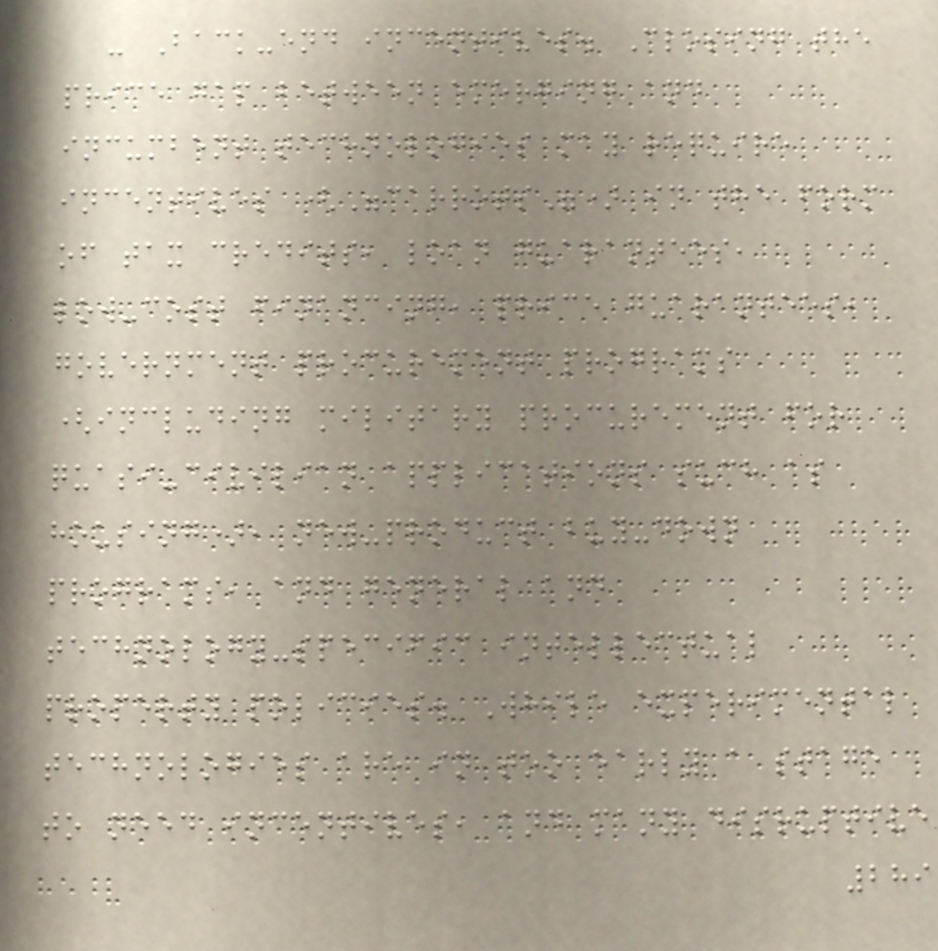- Back-end incentives. Closing the
price gap between emerging and
incumbent technologies may require
incentives ("carrots") in the form
of tax credits, loan guarantees,
low-cost financing, price guarantees,
government procurement programs
(including military procurement for
quasi-civilian applications such as
housing), new-product buy-down
programs, and general and
technology-specific intellectual
property policies. While experimental
technologies are in too early a stage
to need incentives, and many disruptive
289
